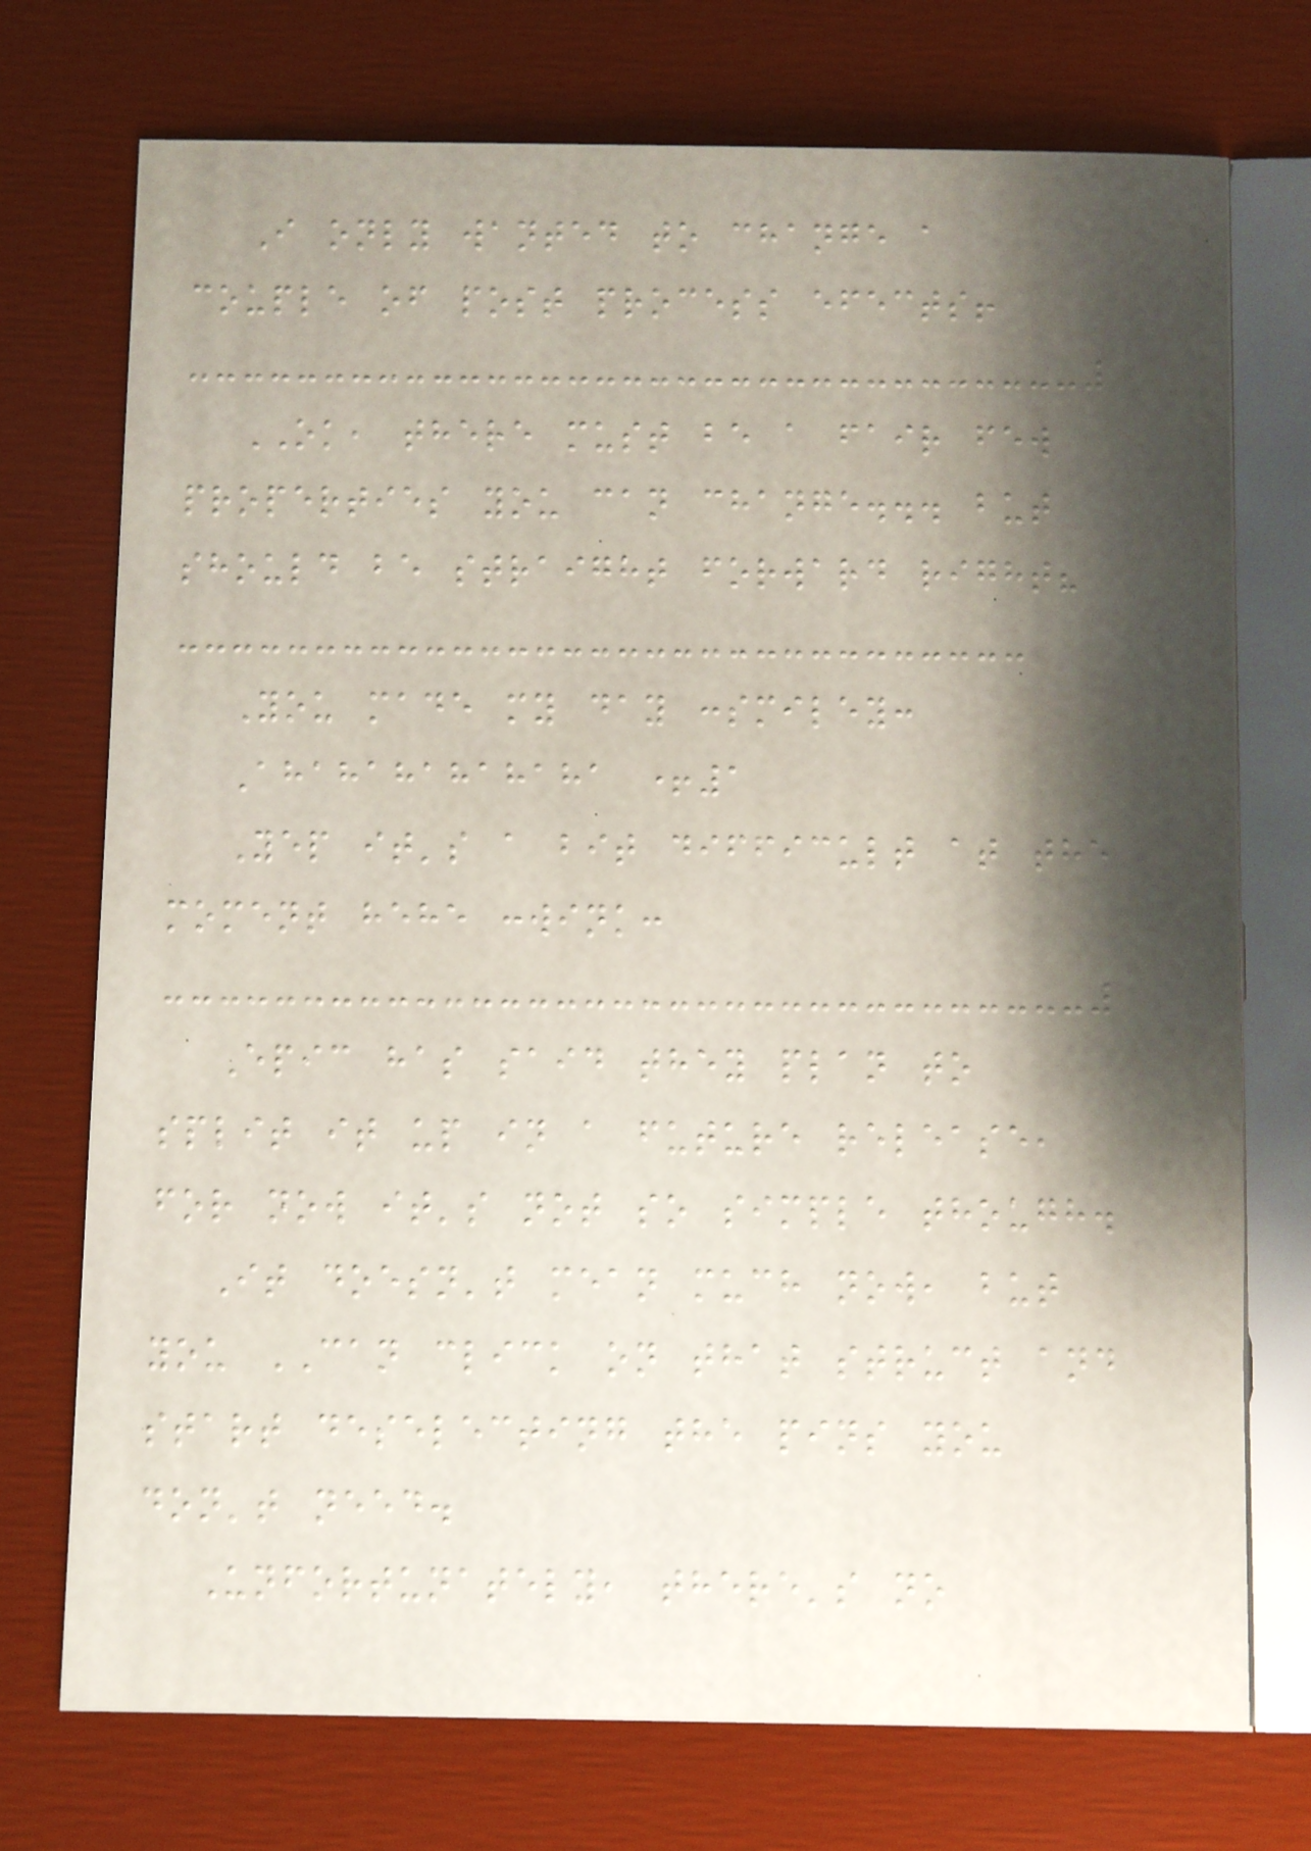I only wanted to change a
couple of post process efects!
OK, there must be a fair few
properties you can change... but
should be straight forward right?
You made my day :smiley:
Ahahahahahaha +1
Yep it's a bit difficult at the
moment hehe :wink:
Epic has said they plan to
split it up in a future release,
for now it's not so simple though.
It doesn't mean much now, but
you CAN click on that struct and
start deselecting the pins you
don't need.
Unfortunately, there's no
